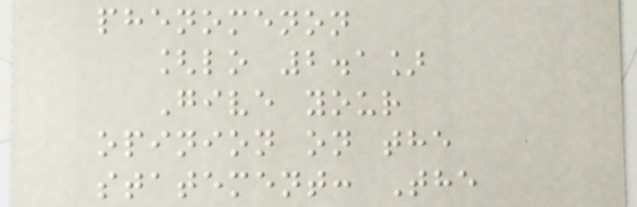phenomenon
[lo 2.1]
Give your
opinion on the
statement: The
